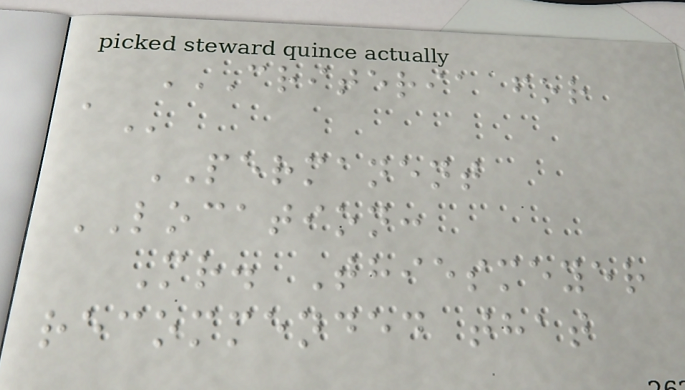CRITERIA FOR
A
PERMANENT
LOCATION:
Mr. Thiesmeyer
recommended that
